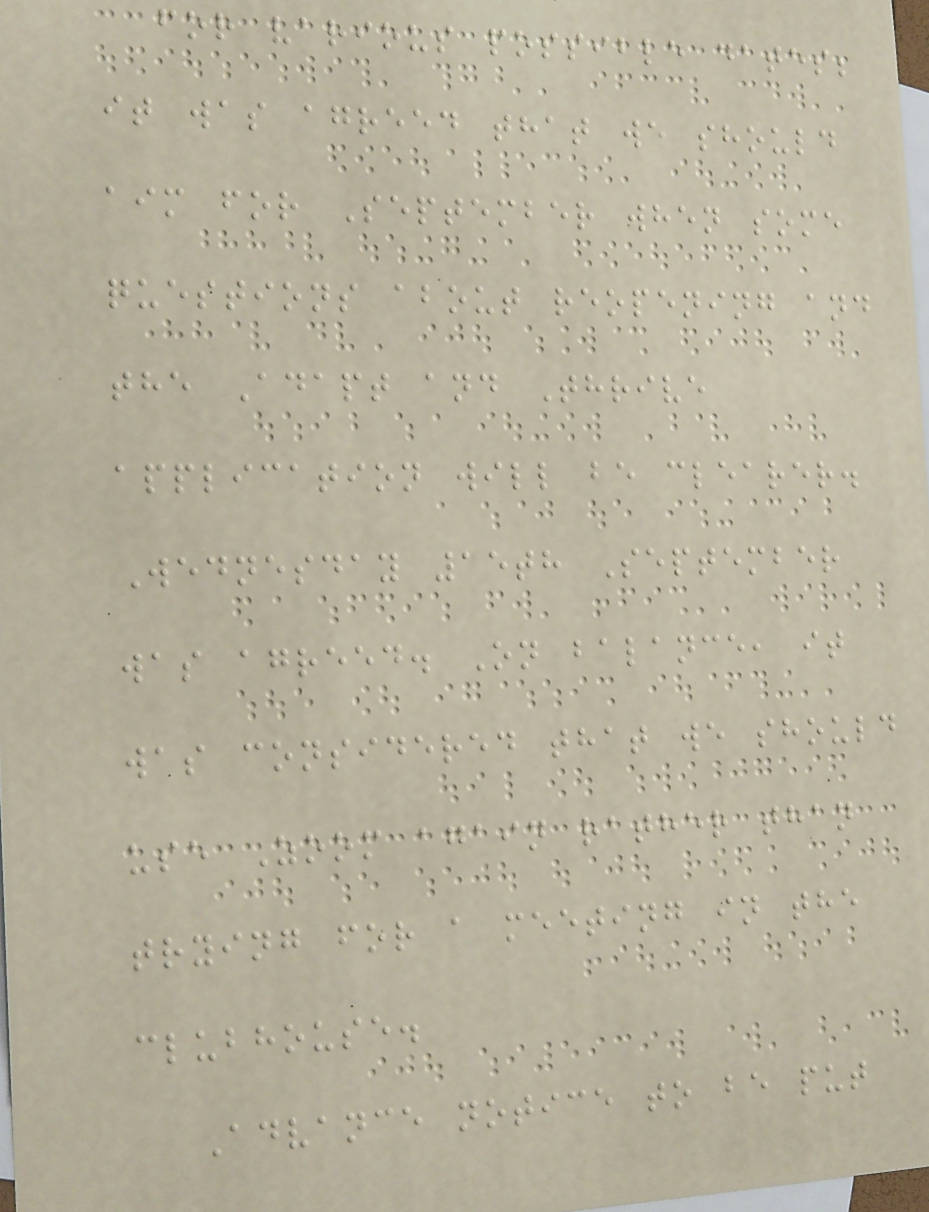for various possible dates;
it was agreed that we should
aim for September when some
questions about reopening and
the Adapt and Thrive
application will be clearer.
Wednesday 15th September
was agreed. On balance, it
was considered that we should
use Zoom again rather than
trying for a meeting in the
clubhouse.
Advance notice to be put
